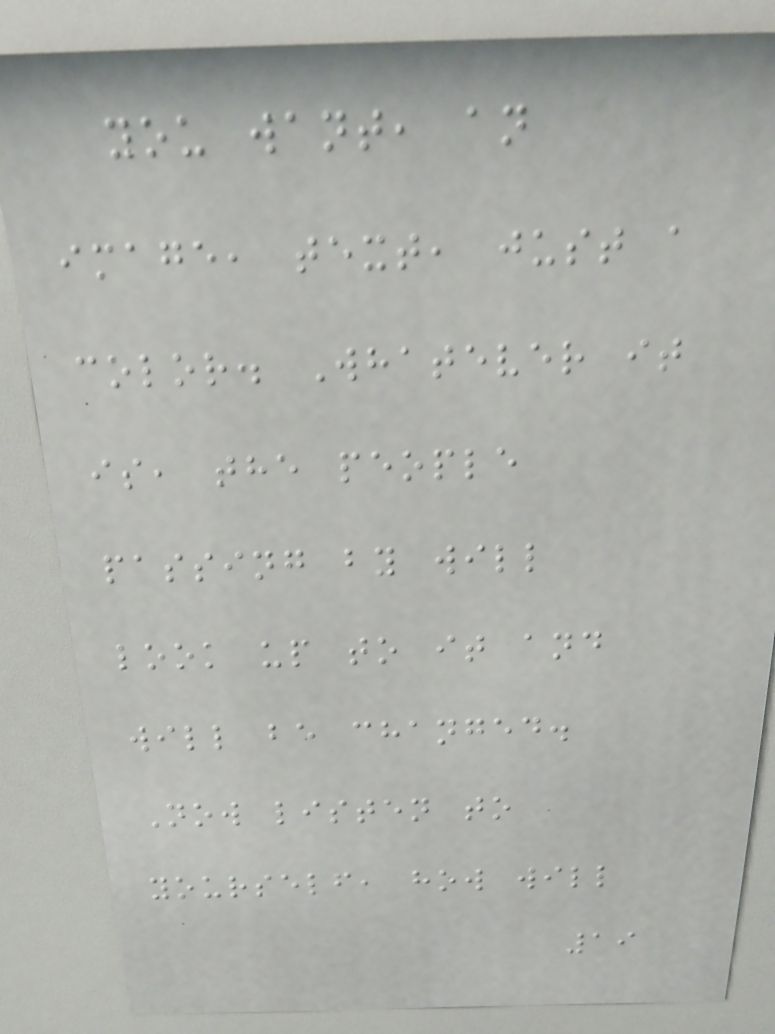you want, an
image, text, just a
color. Whatever it
is, the people
passing by will
look up to it and
will be changed.
Now listen to
yourself, how will
19
